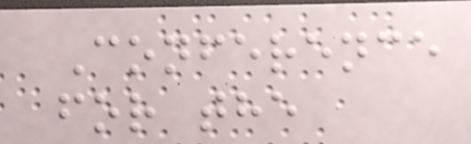Conference
for the
